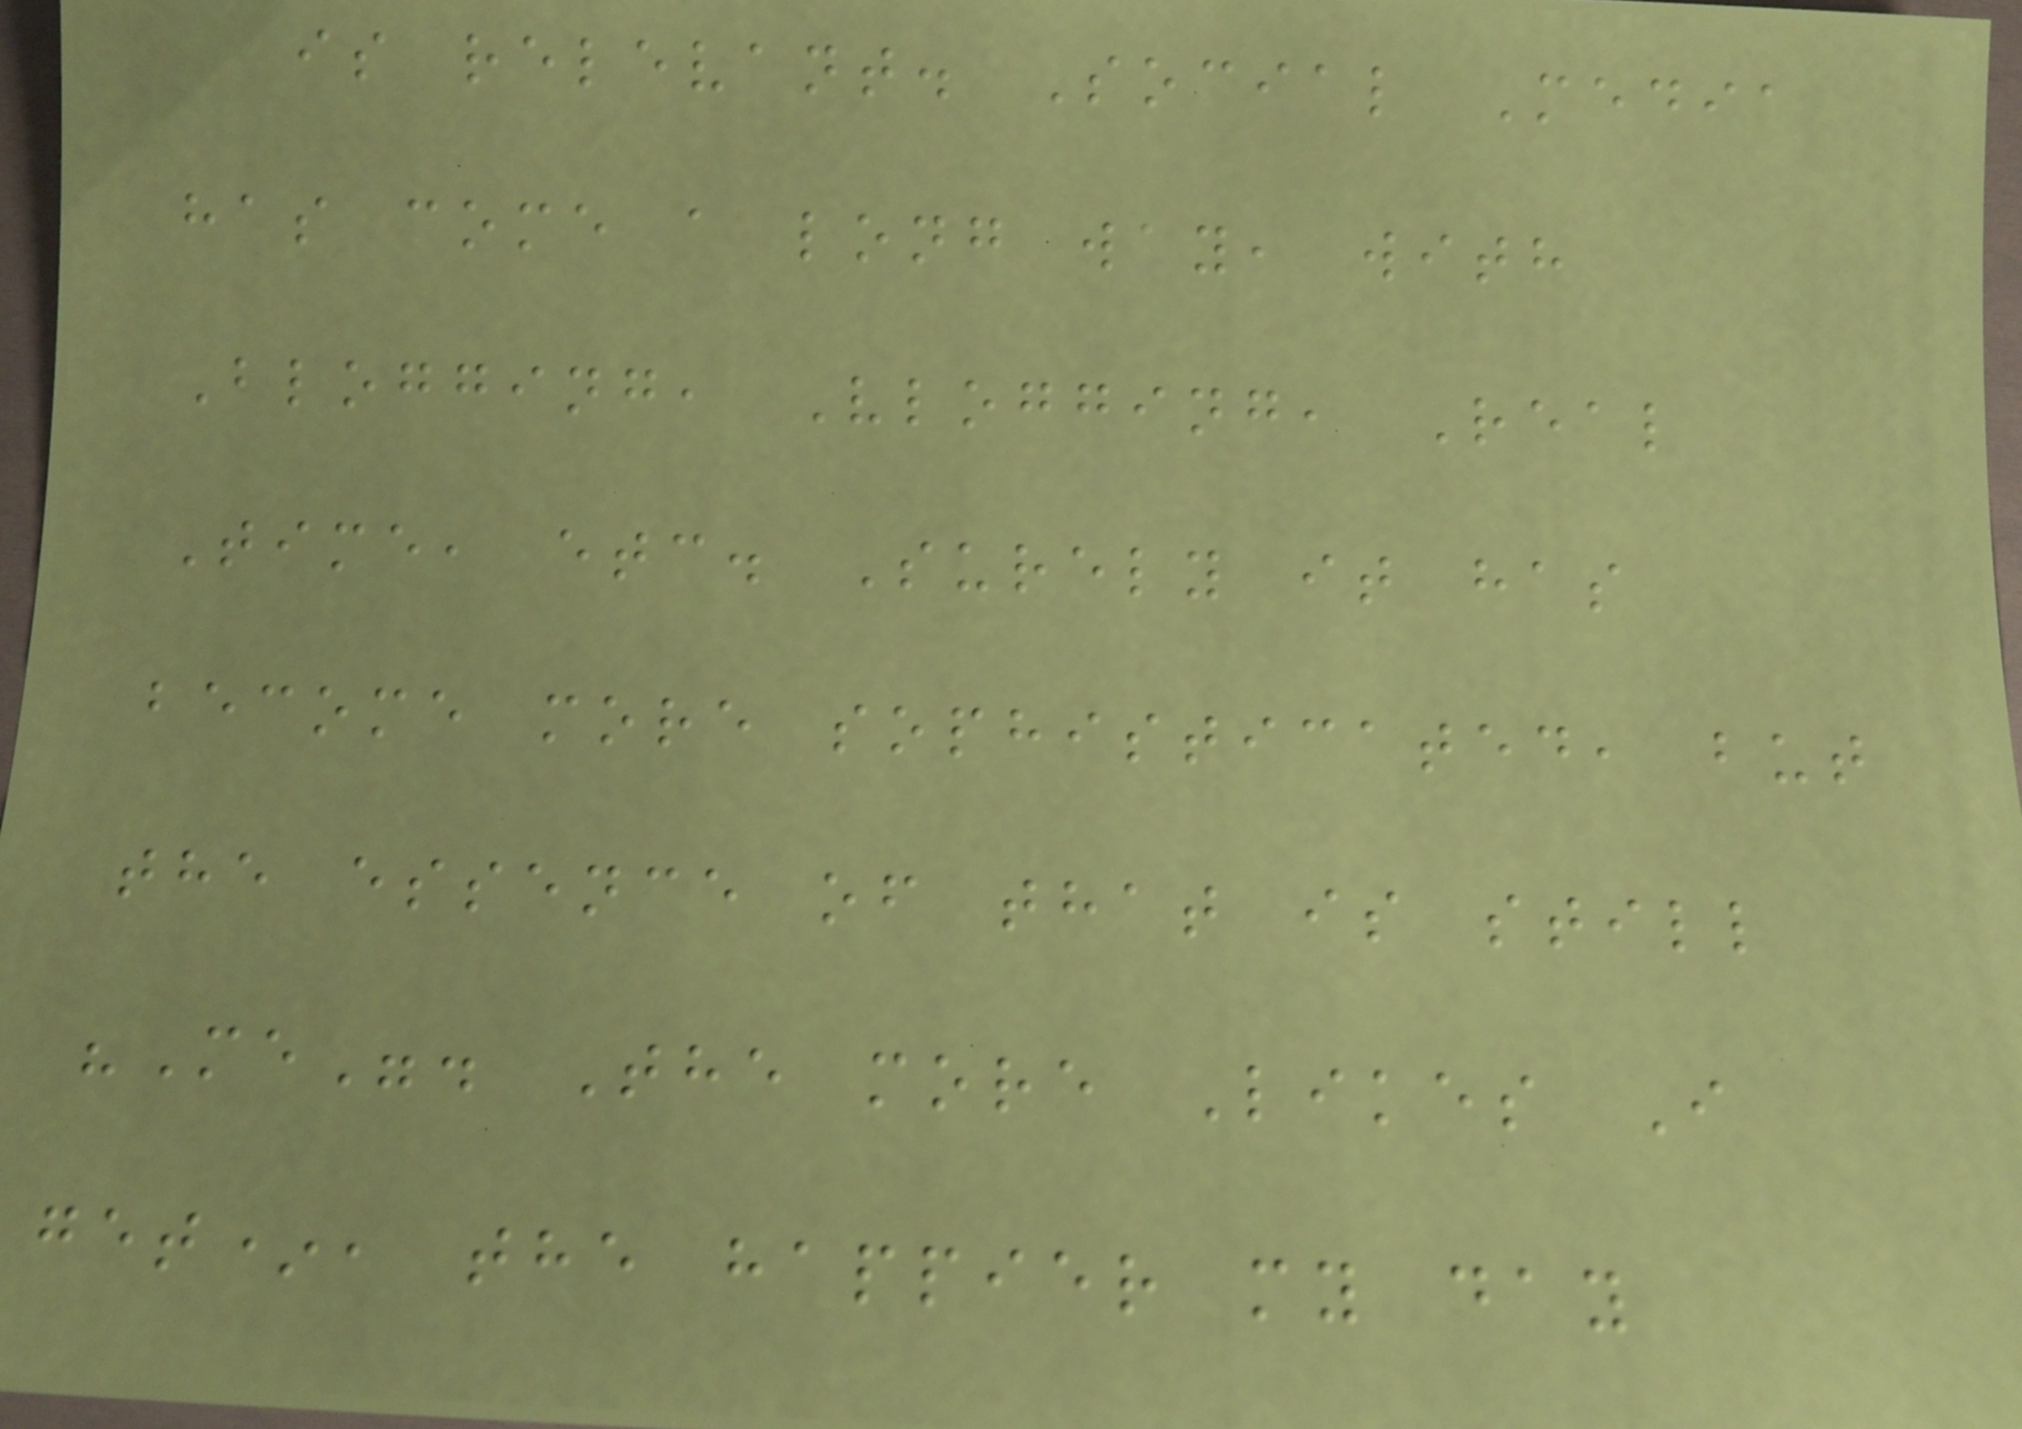is relevant. Social Media
has come a long way, with
Blogging, Vlogging, Real
Time, etc. Surely it has
become more sophisticated, but
the essence of that is still
"Me". The more Likes I
get*, the happier my day
